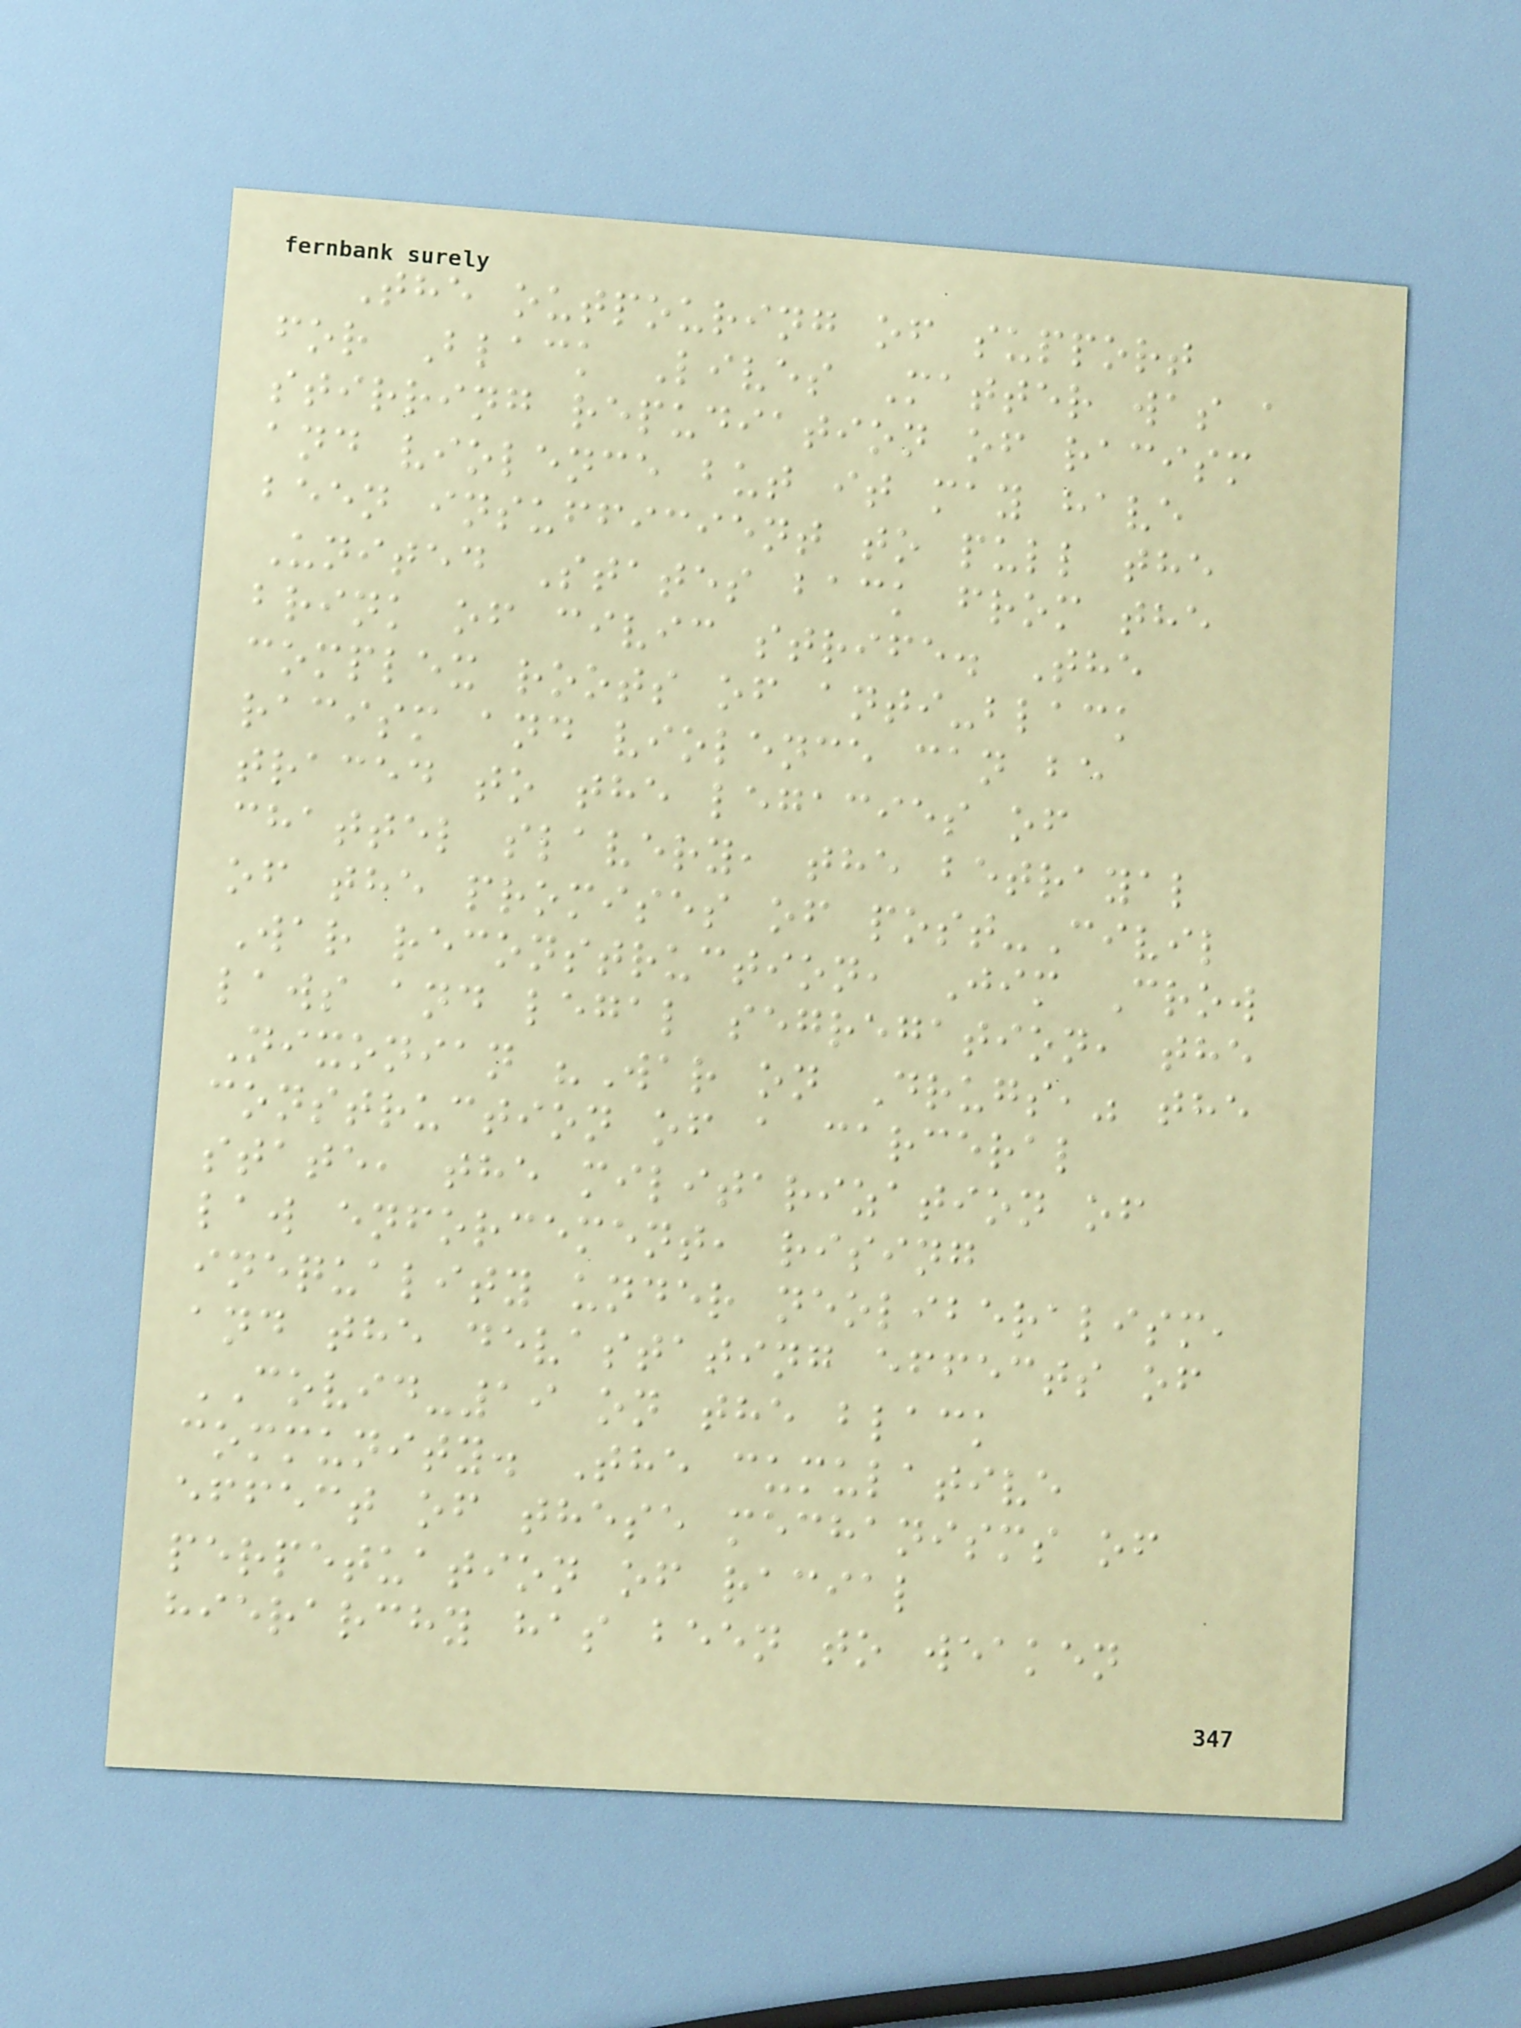The outpouring of support
for Black Lives Matter was a
stirring repudiation of racism
and violence but it may have
been insufficient to pull the
United States back from the
brink of civic strife. The
complex roots of anti-black
racism and violence can be
traced to the legacies of
chattel slavery, the betrayal
of the promises of post-Civil
War reconstruction, Jim Crow
laws and legal segregation, the
Nixonian "War on Drugs," the
construction of a carceral
state, the militarization of
law enforcement, rising
inequality under neoliberalism,
and the devastating effects of
COVID-19 on the black
community. The cumulative
effect of these mechanisms of
perpetuation of racial
hierarchy has been to weaken
